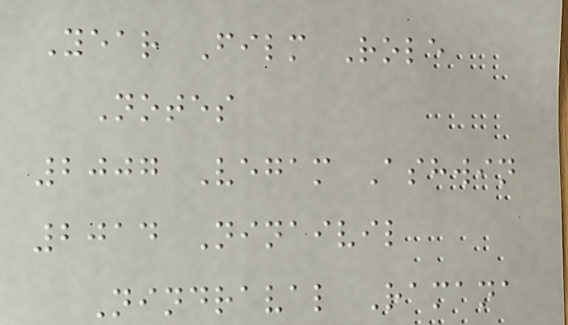Year Film Role
Notes
2007 Vegam Ashwin
2014 Ninaivil
Nindraval Ramana
